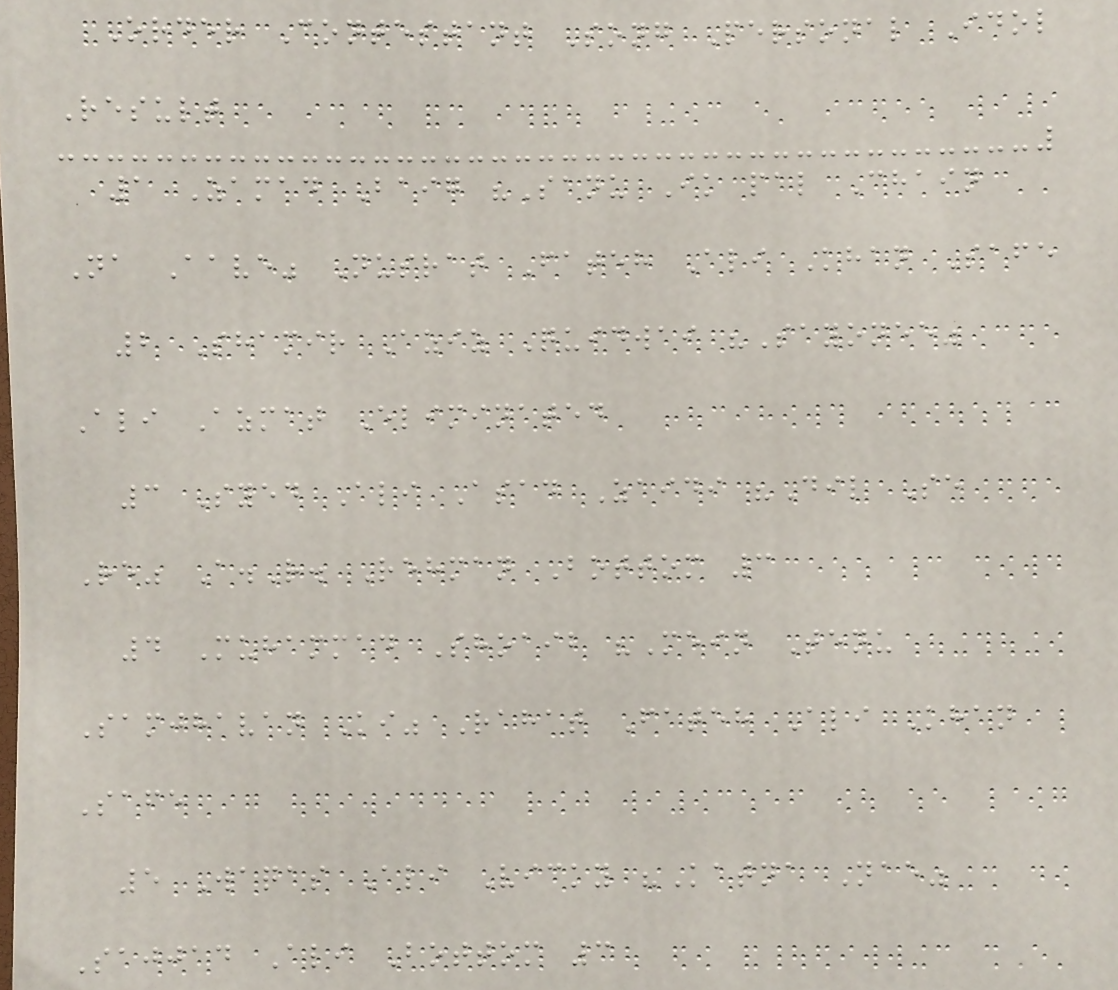Order Contestant Song Personal Idol
Result
1 Zamad Baig "Sanu Ik pal Chain
Na Aave" Nusrat Fateh Ali Khan Safe
2 Shamir Aziz Quidwai "Sayonee"
Ali Azmat Eliminated
3 Syed Ali Asad Zaidi "Dil Se
Re" A.R. Rehman Bottom 3
4 Muhammad Shoaib "Mein Tenu
Samjhavan Ki" Rahat Fateh Ali Khan
Safe
5 Waqas Ali Vicky "Katna Nae"
Sajjad Ali Bottom 3
